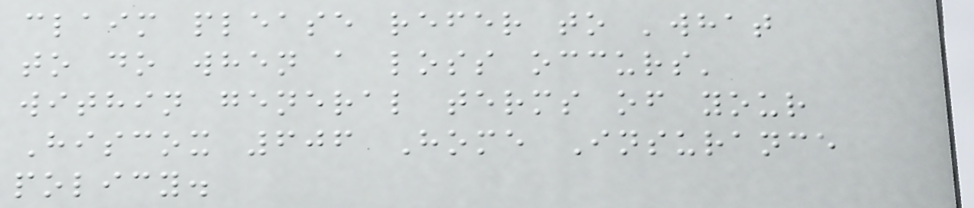claim please refer to 'what
to do when a loss occurs'
within general terms of your
Hiscox 606 Home Insurance
policy.
